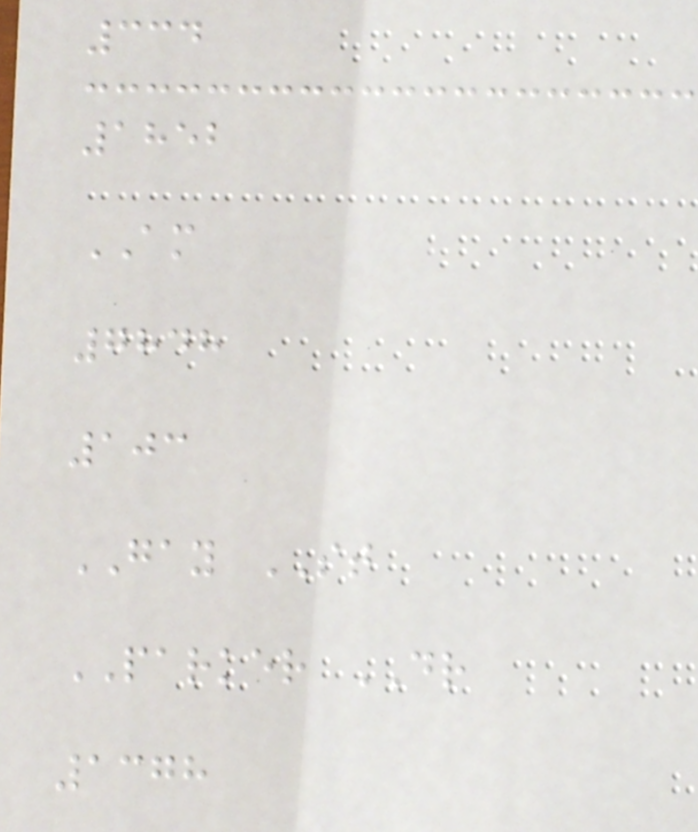334
1852
AM
7848
103
GAY ST
PARKER DR
1378
